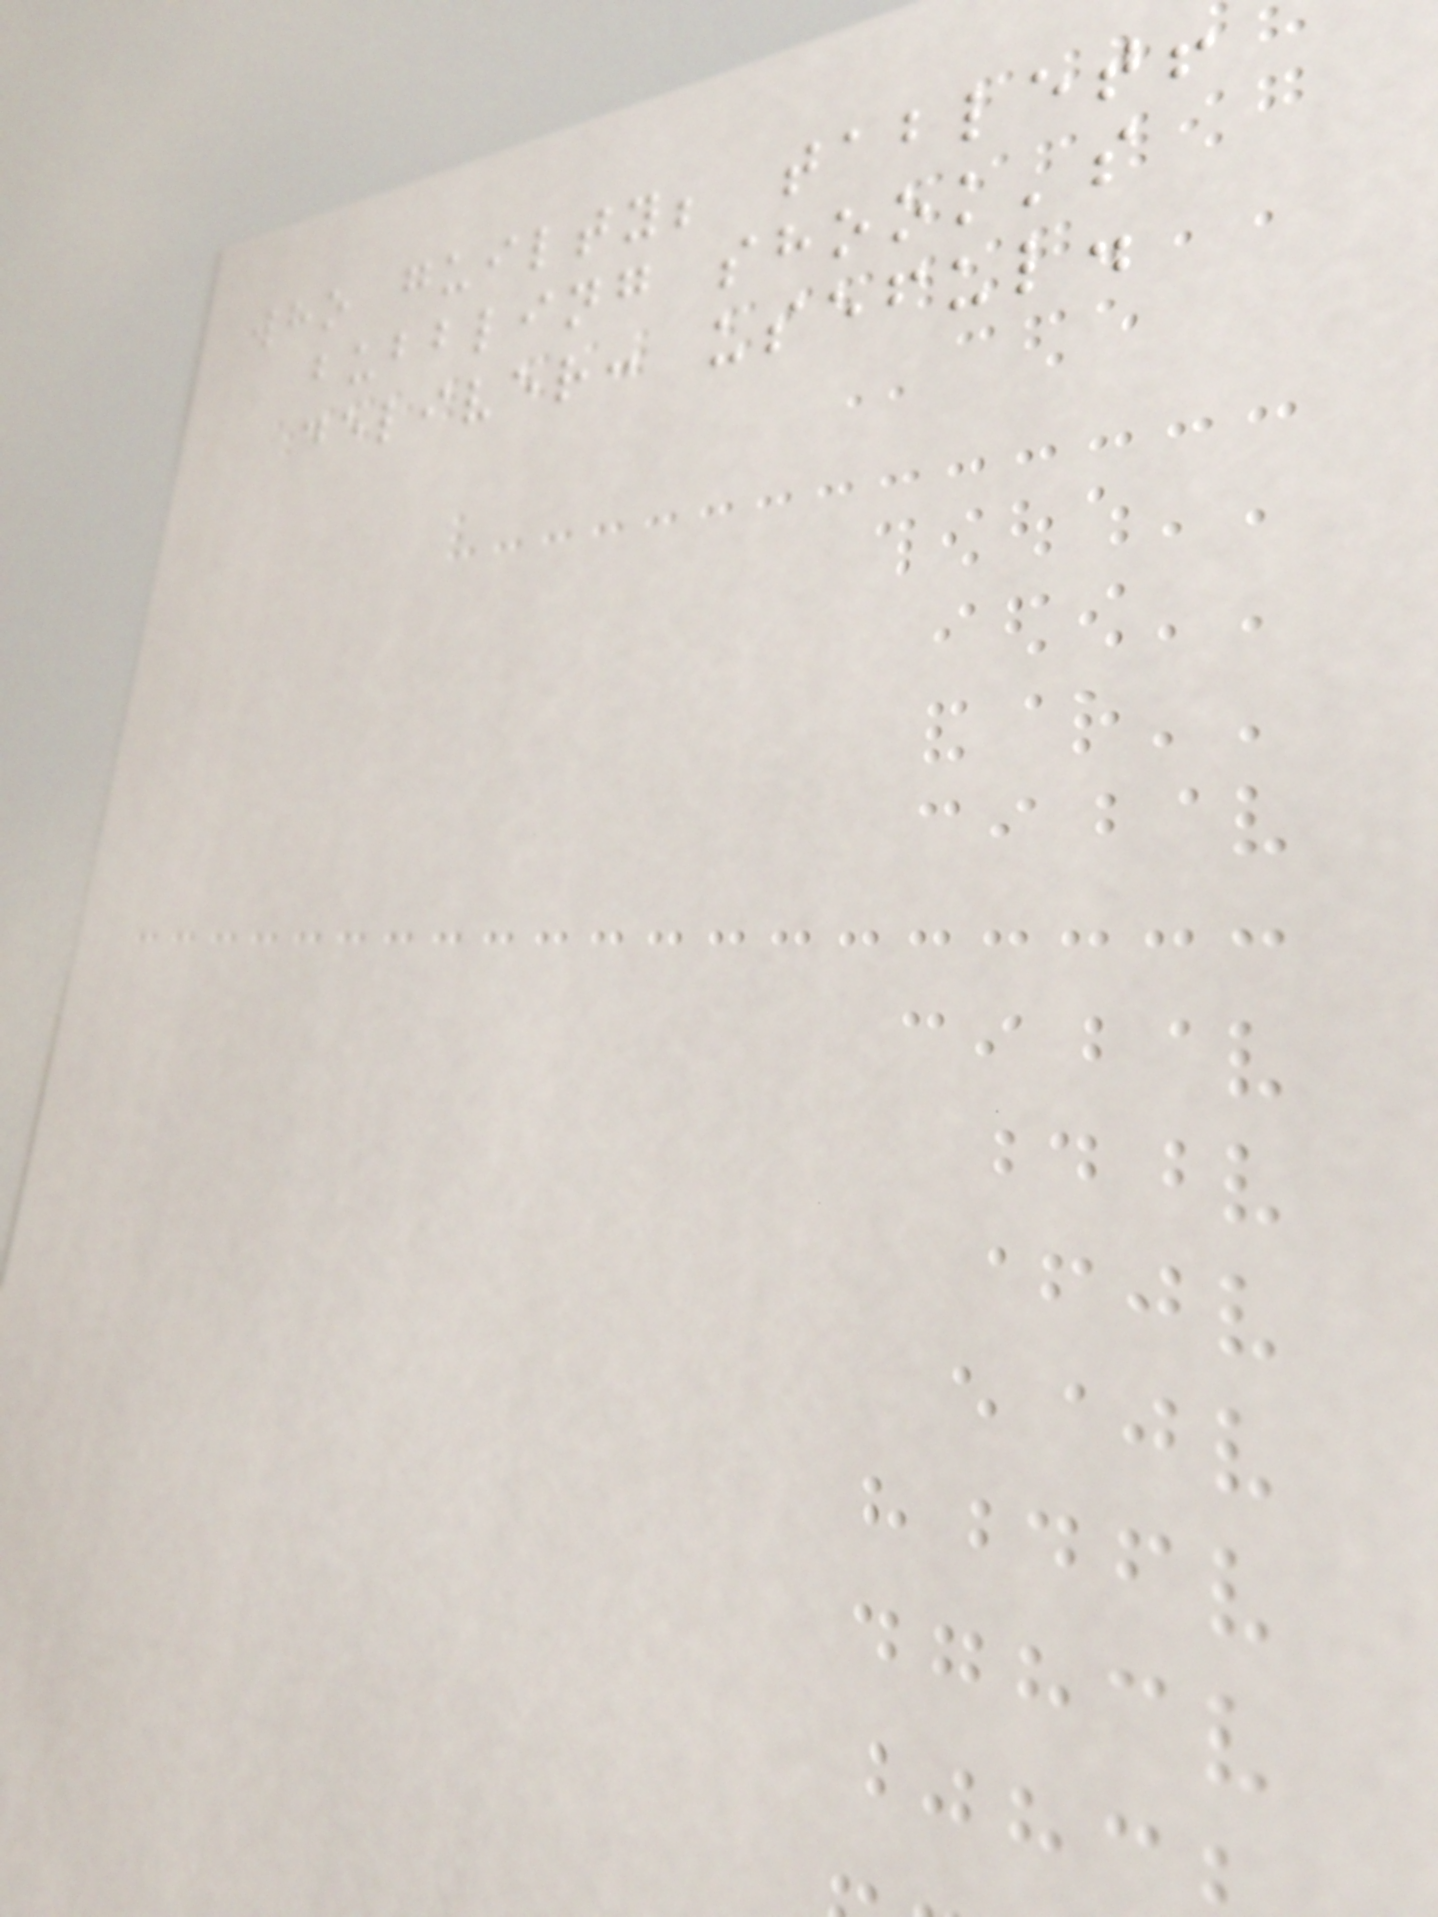who guilty; tablet!
bubbling shook's
deliver: useful.
